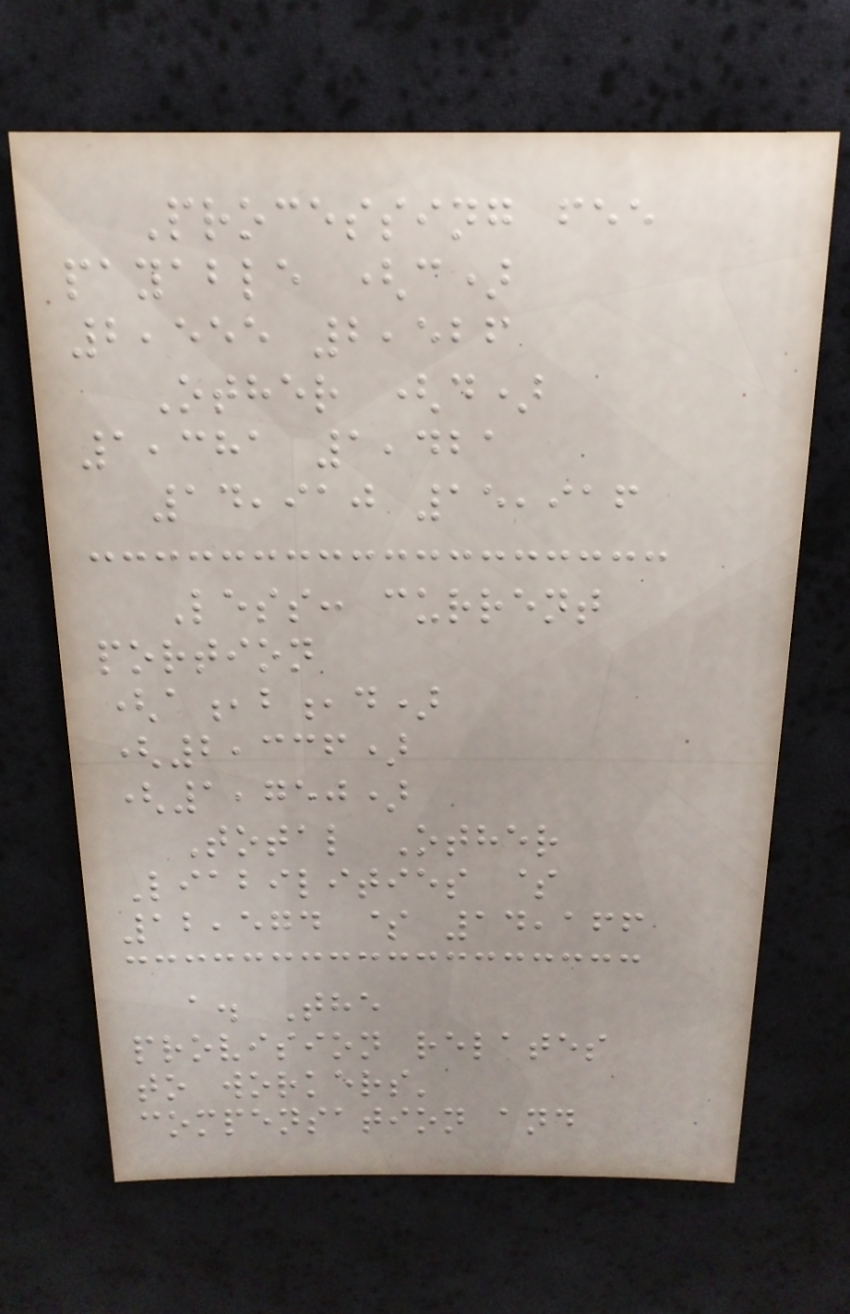Processing fee
payable (c)
2,555 2,526
Other (d)
1,381 1,421
14,910 15,916
Less: current
portion
(a,b,d)
(2,336)
(1,750)
Total Other
Liabilities $
12,574 $ 14,166
a. The
provision relates
to workers'
compensation and
